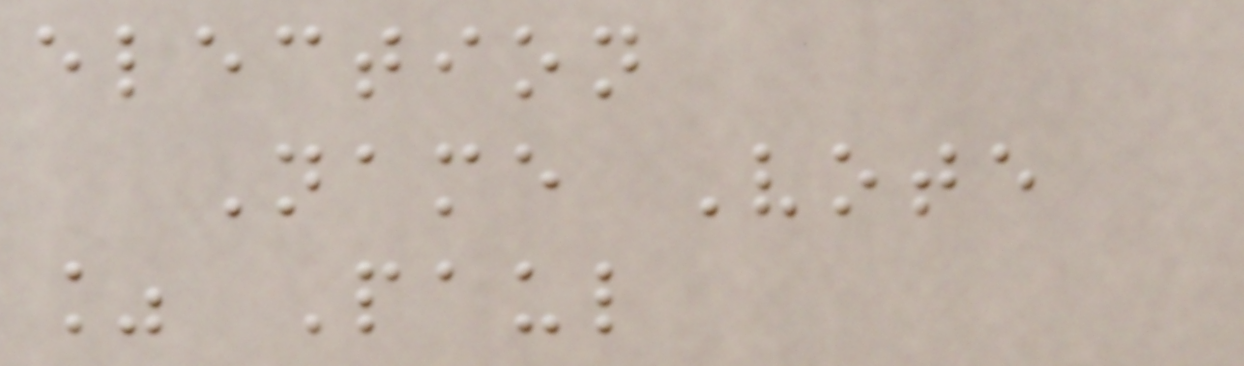election
Name Vote
% Paul
